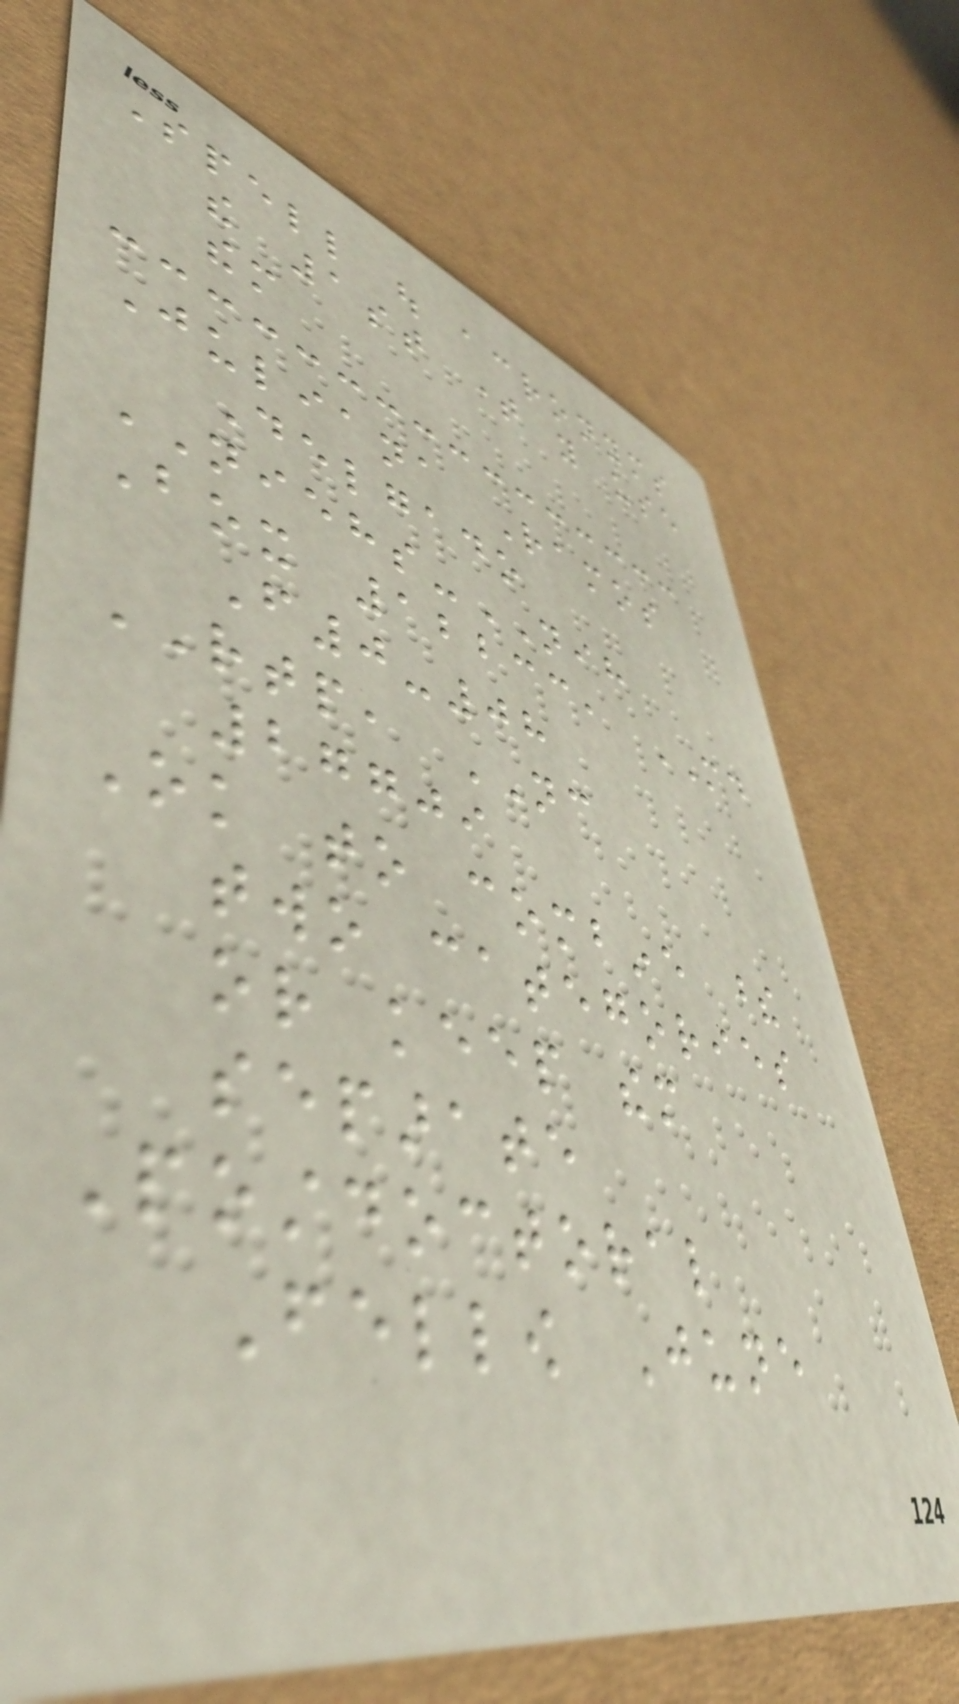Spell out acronyms
the 1st time you use
them
Juliana Ramos
Delgado
NIEHS-NIH
Box 12233, MD
F0-08
RTP, NC
27709
Ok to combine these
two categories
or keep them
separate
Postdoctoral
Fellow June
